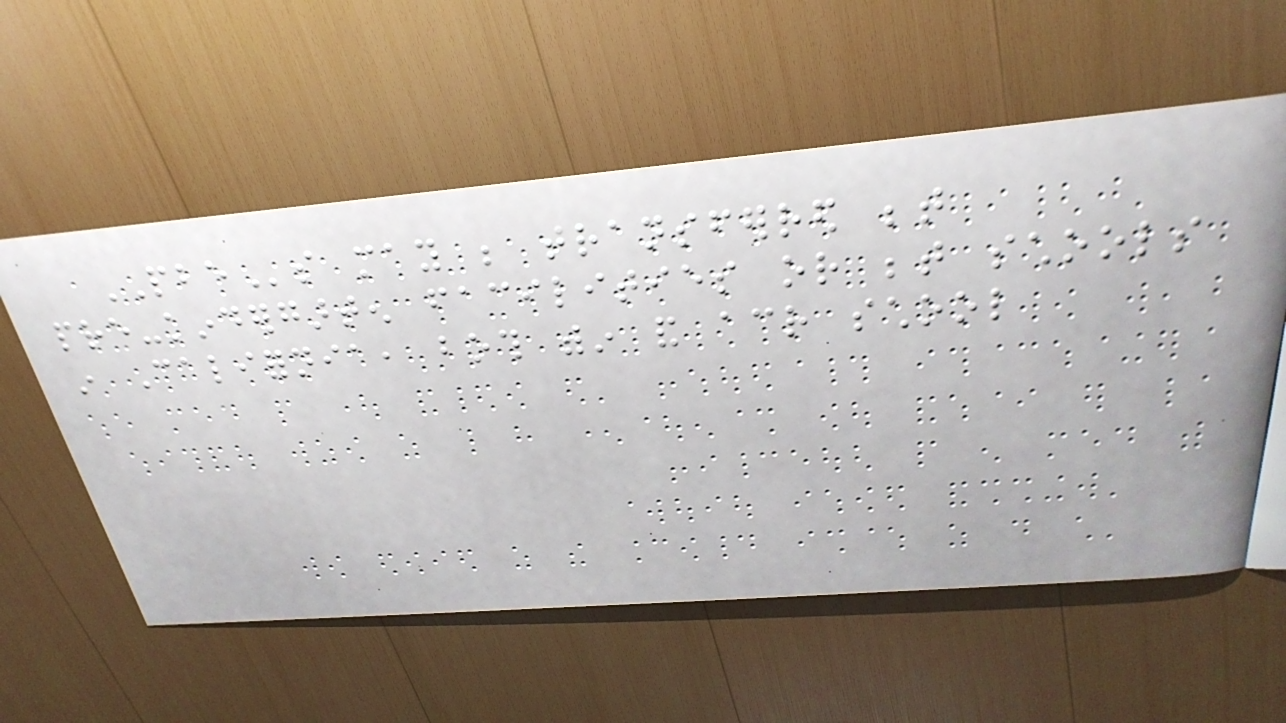PBEs may be transferred between
pre-kindergarten facilities or between schools
in California, both within and across school
